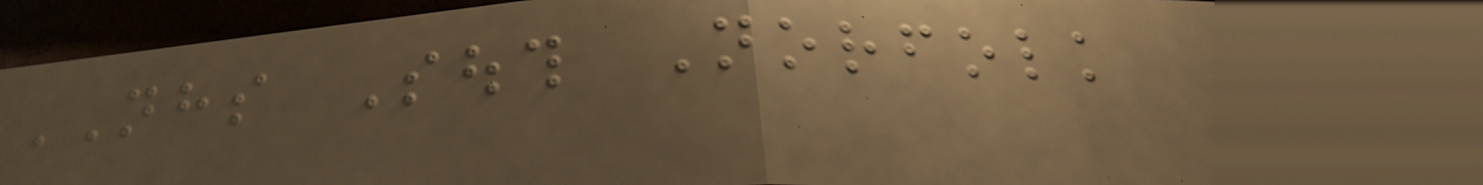NHS South Norfolk
